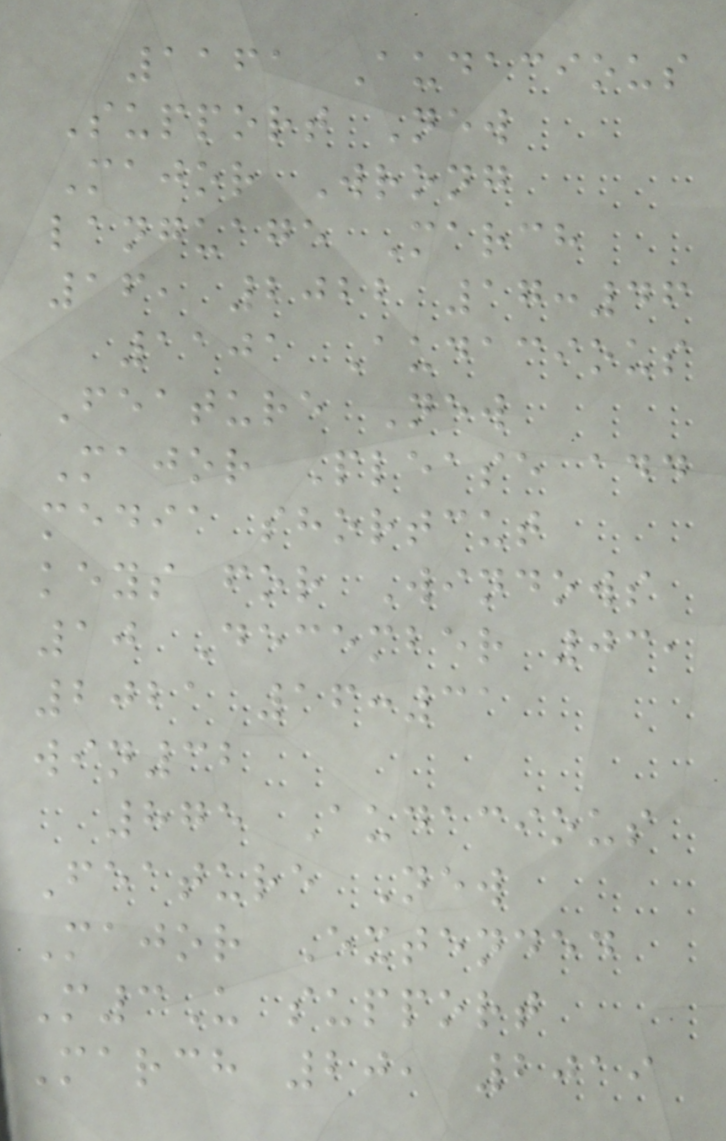1161 Audacious
Support New
Major Wrong
language March
16, 2022 17:46
1101 Audacious
Feature New
Major Please add
media shortcut
keys for Windows
10 December 03,
2021 16:31
win32
875 Audacious
Feature New
Major Extended
M3U support
March 20, 2019
